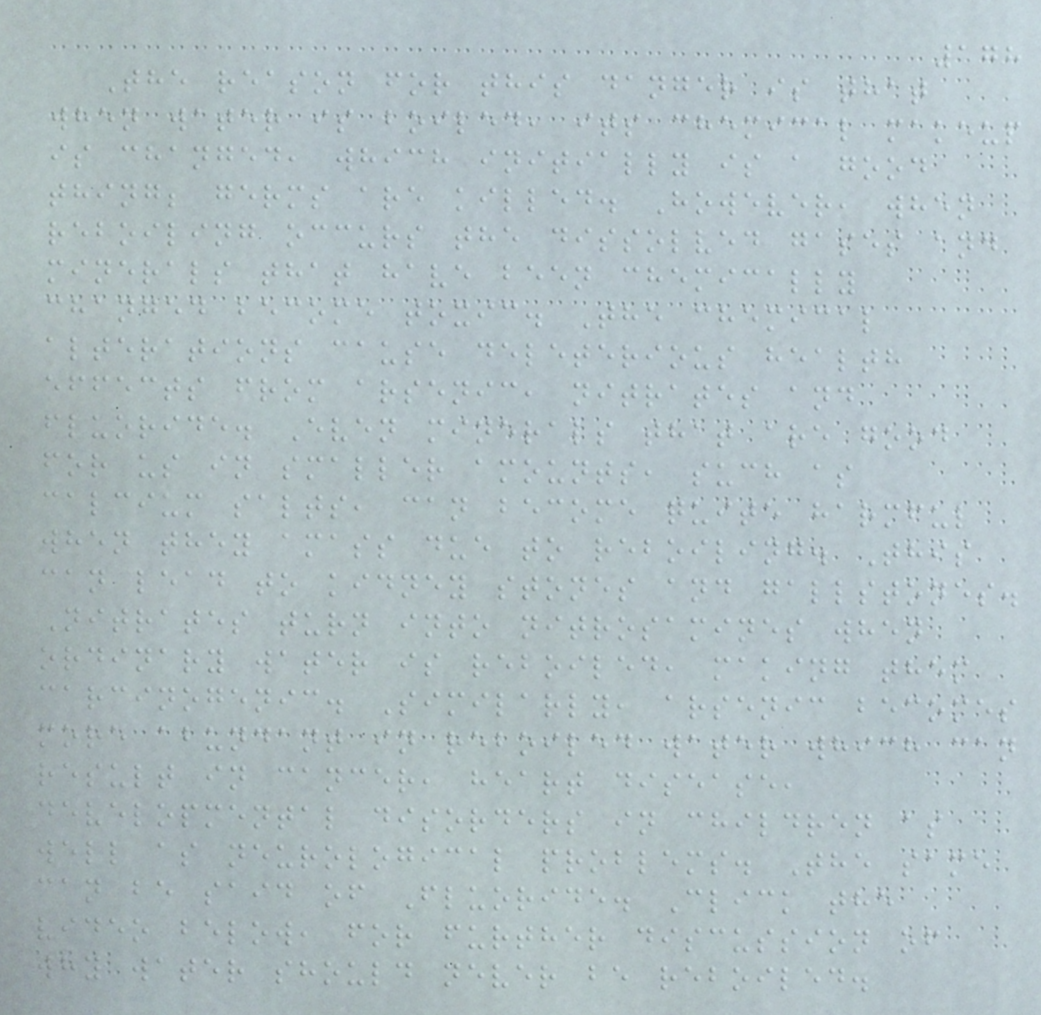178
The reason for this danger is that
when water is boiled, its chemical makeup
is changed, which initially is a good
thing; germs are killed. However, when
reboiling occurs the dissolved gases and
minerals that have been chemically
changed become toxic. The chemical
alterations cause deleterious health
effects from arsenic, nitrates and
fluoride. Even minerals that are good
for us in smaller amounts, such as
calcium salts, can become quite harmful
when they amass due to reboiling. This
can lead to kidney stones and gallstones.
Nitrates turn into nitrosamines when
ordinary water is reboiled, making them
carcinogenic. Similarly, arsenic becomes
more abundant in reboiled water which can
result in cancer, heart disease,
developmental disorders in children as
well as neurological problems. The same
can be said of Fluoride. Click the
video below, for further discussion of
why water should never be reboiled.
